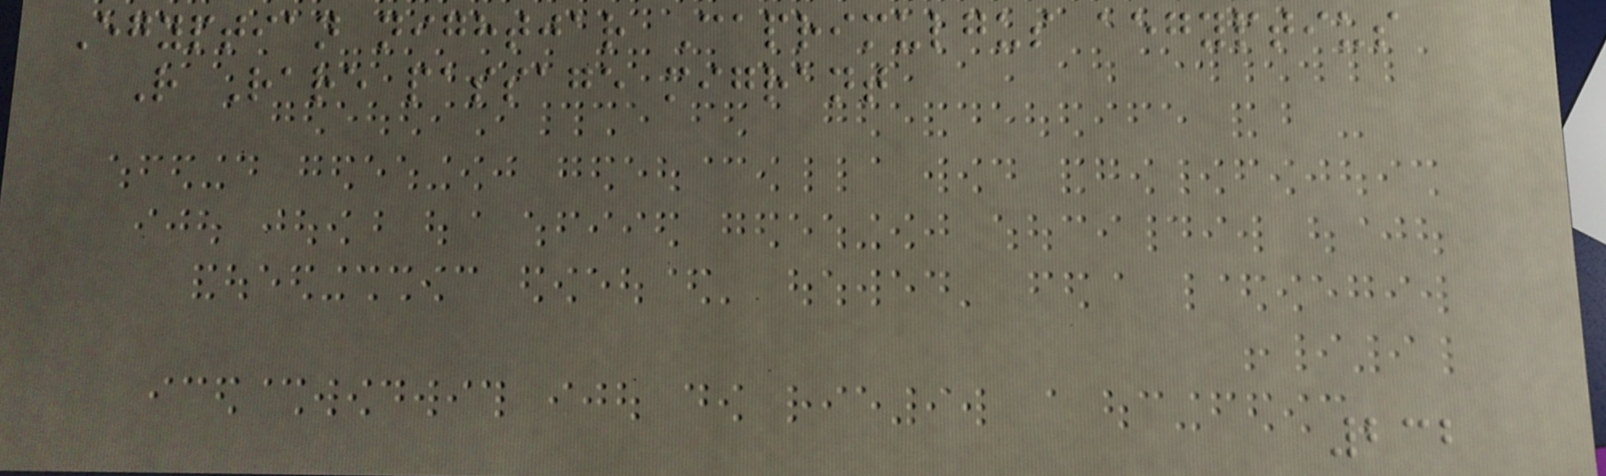Egyptian nightjar Caprimulgus aegyptius
R Rare passage migrant
232
